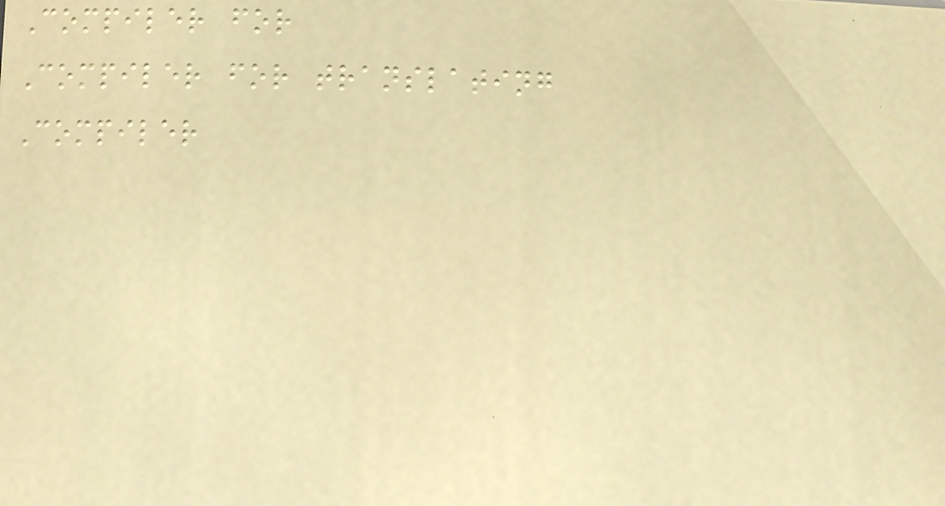Compiler for
Compiler for translating
Compiler
